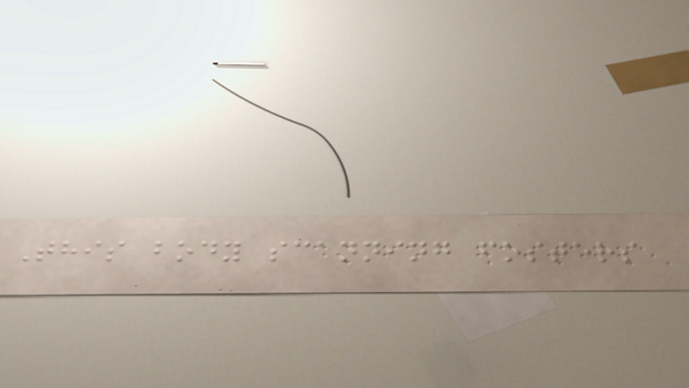This body scanning fosters
